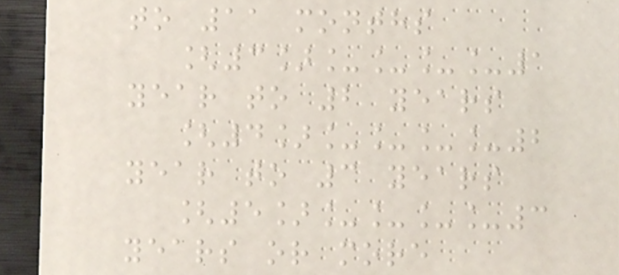to 11 months
[3]____1
year to 2 years
[4]____2
year to 3 years
[5]____3
years or more
